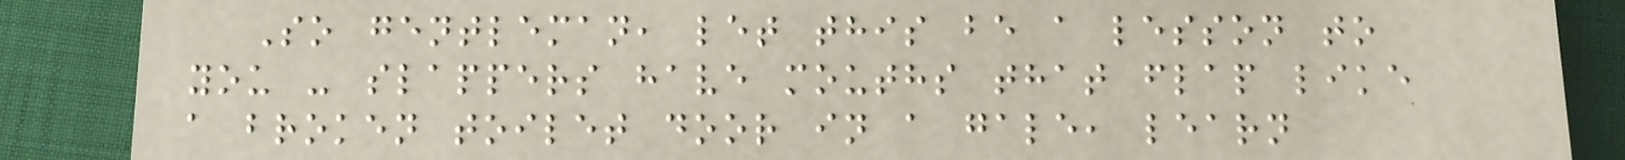So gentleman, let this be a lesson to
you - slappers have mouths that flap like
a broken toilet door in a gale, learn
